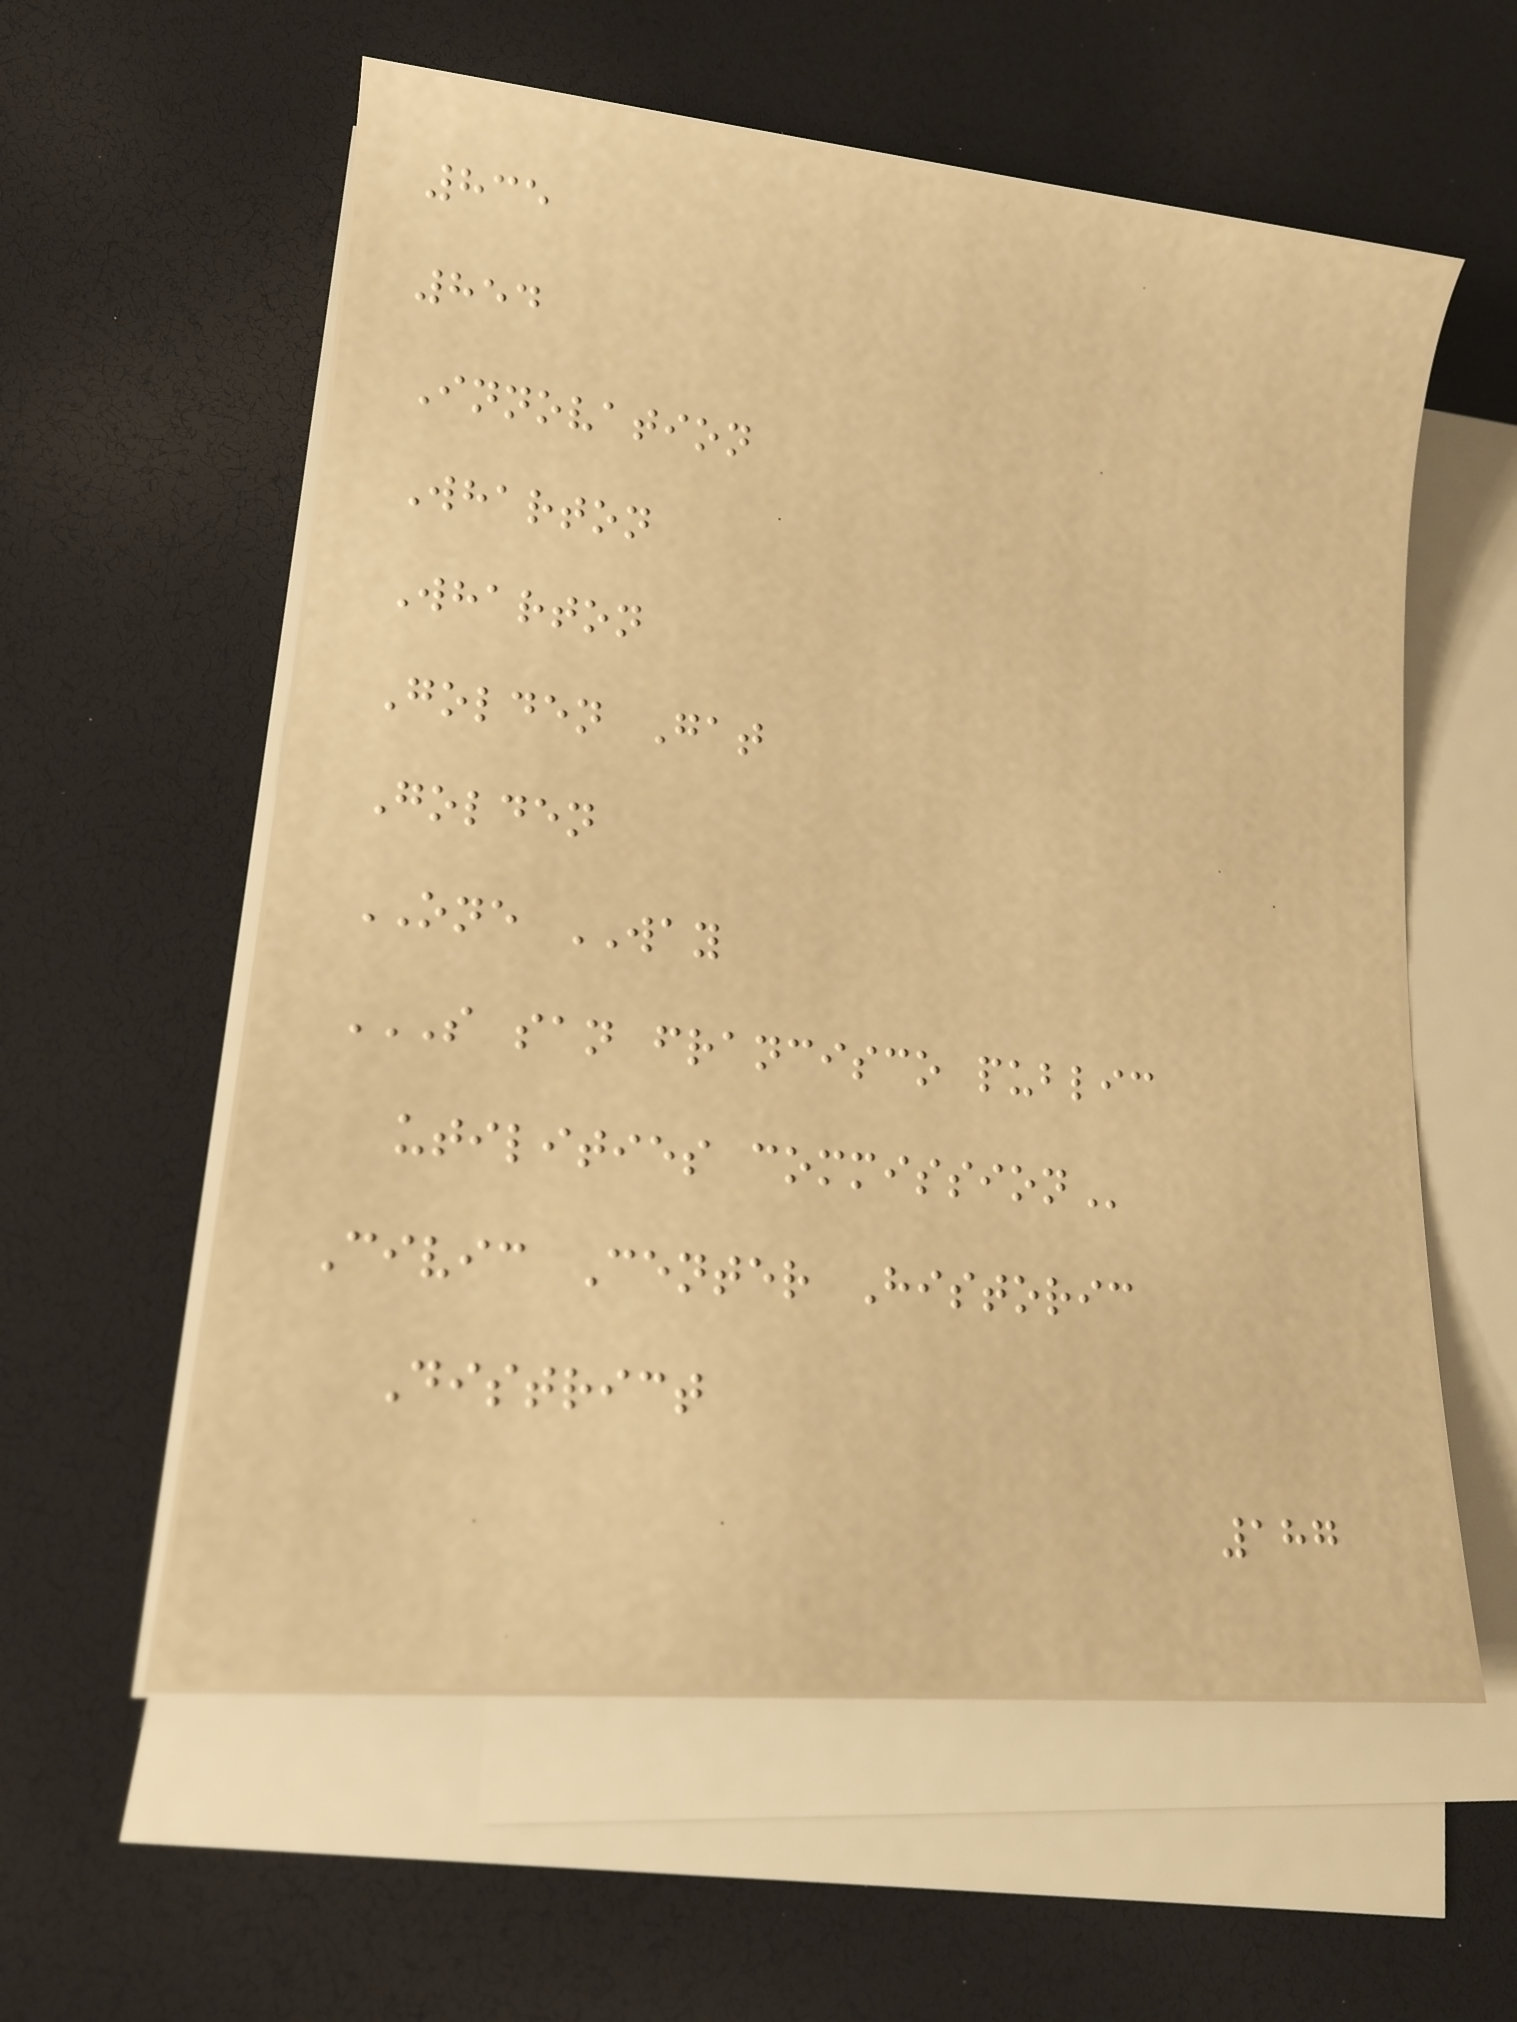835
854
Innovation
Wharton
Wharton
Golden Gat
Golden
ONE WAY
S SAN FRANCISCO PUBLIC
UTILITIES COMMISSION
Civic Center Historic
District
187
